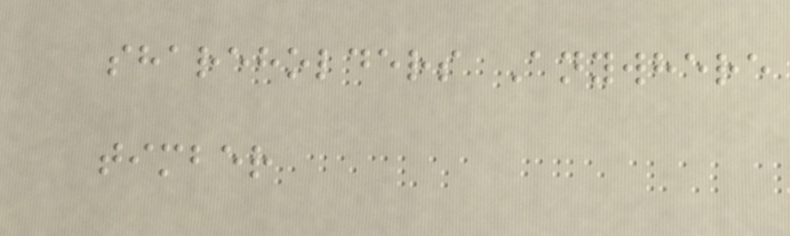shareholders Anywhere
timber
